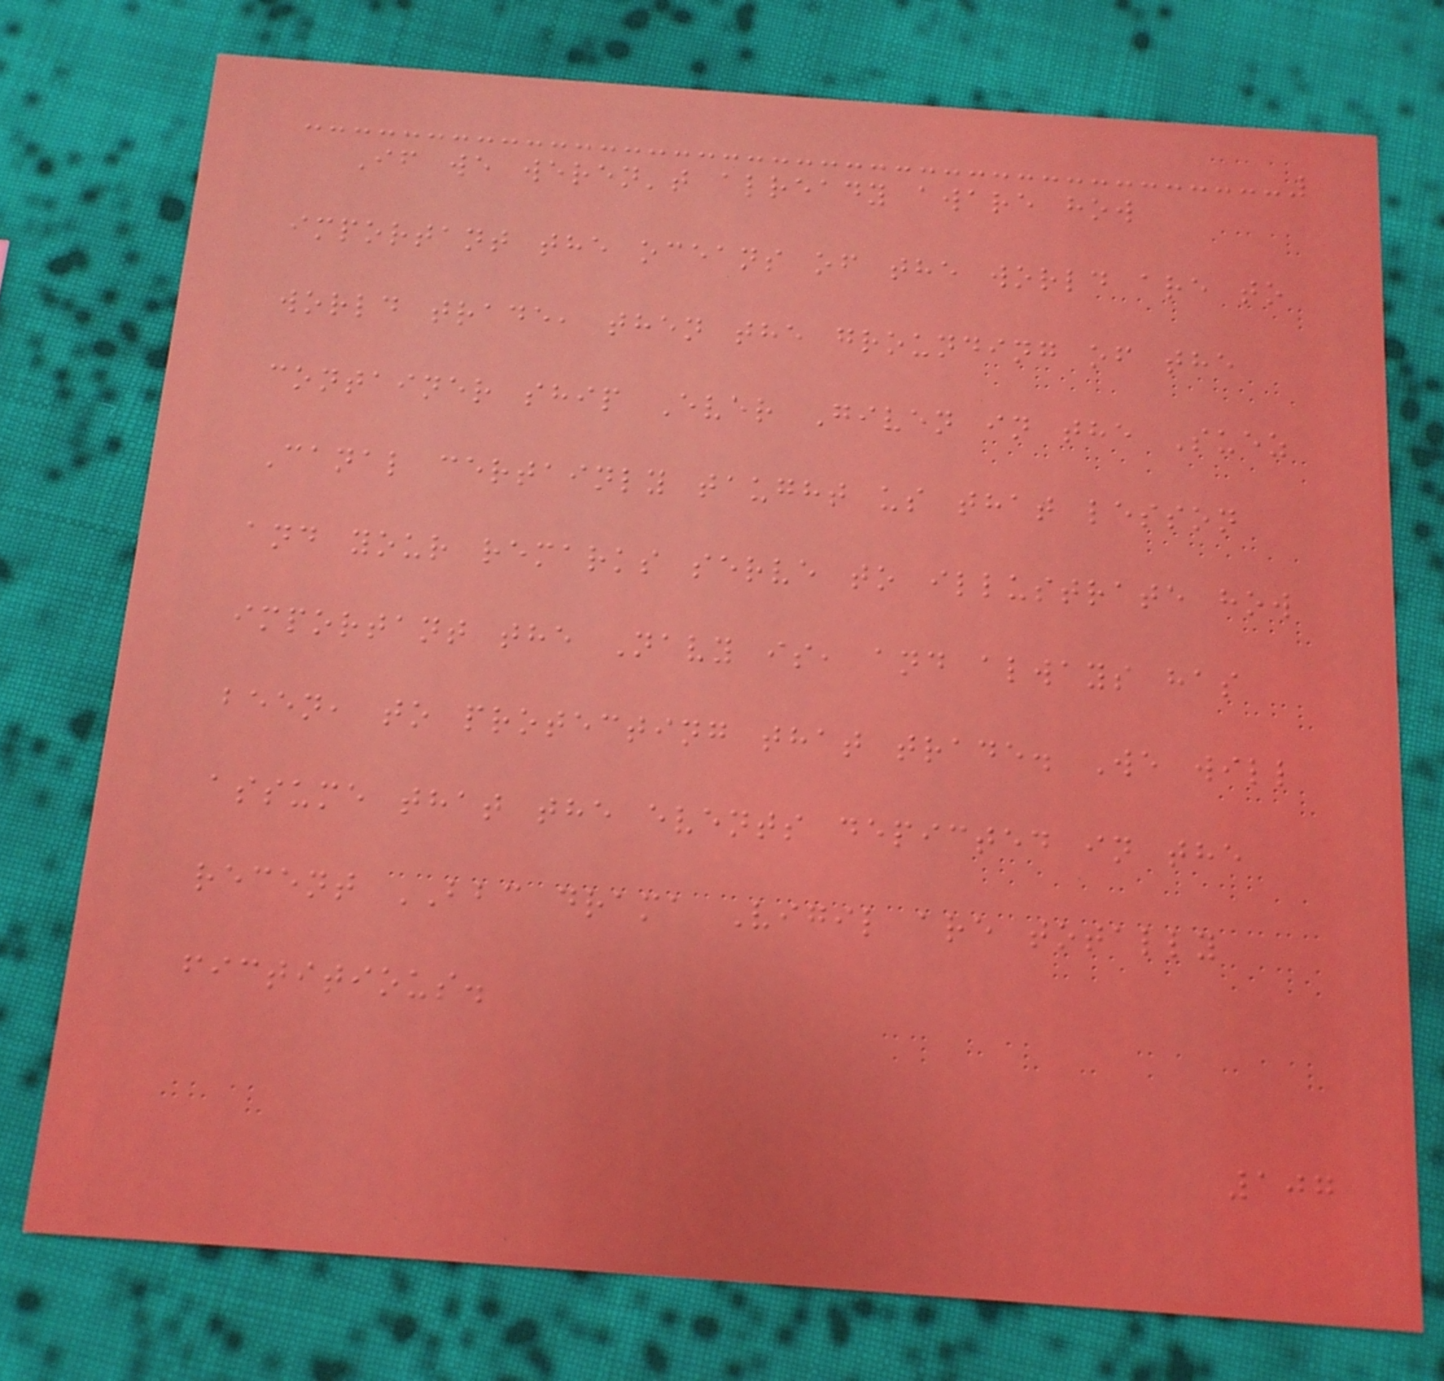If we weren't already aware how
important the oceans of the world are to
world trade, then the grounding of the
container ship Ever Given in the Suez
Canal certainly taught us that lesson
and your remarks serve to illustrate how
important the Navy is, and always has
been, to protecting that trade. We will
assume that the events depicted in the
recent BBC drama Vigil are totally
fictitious.
107
